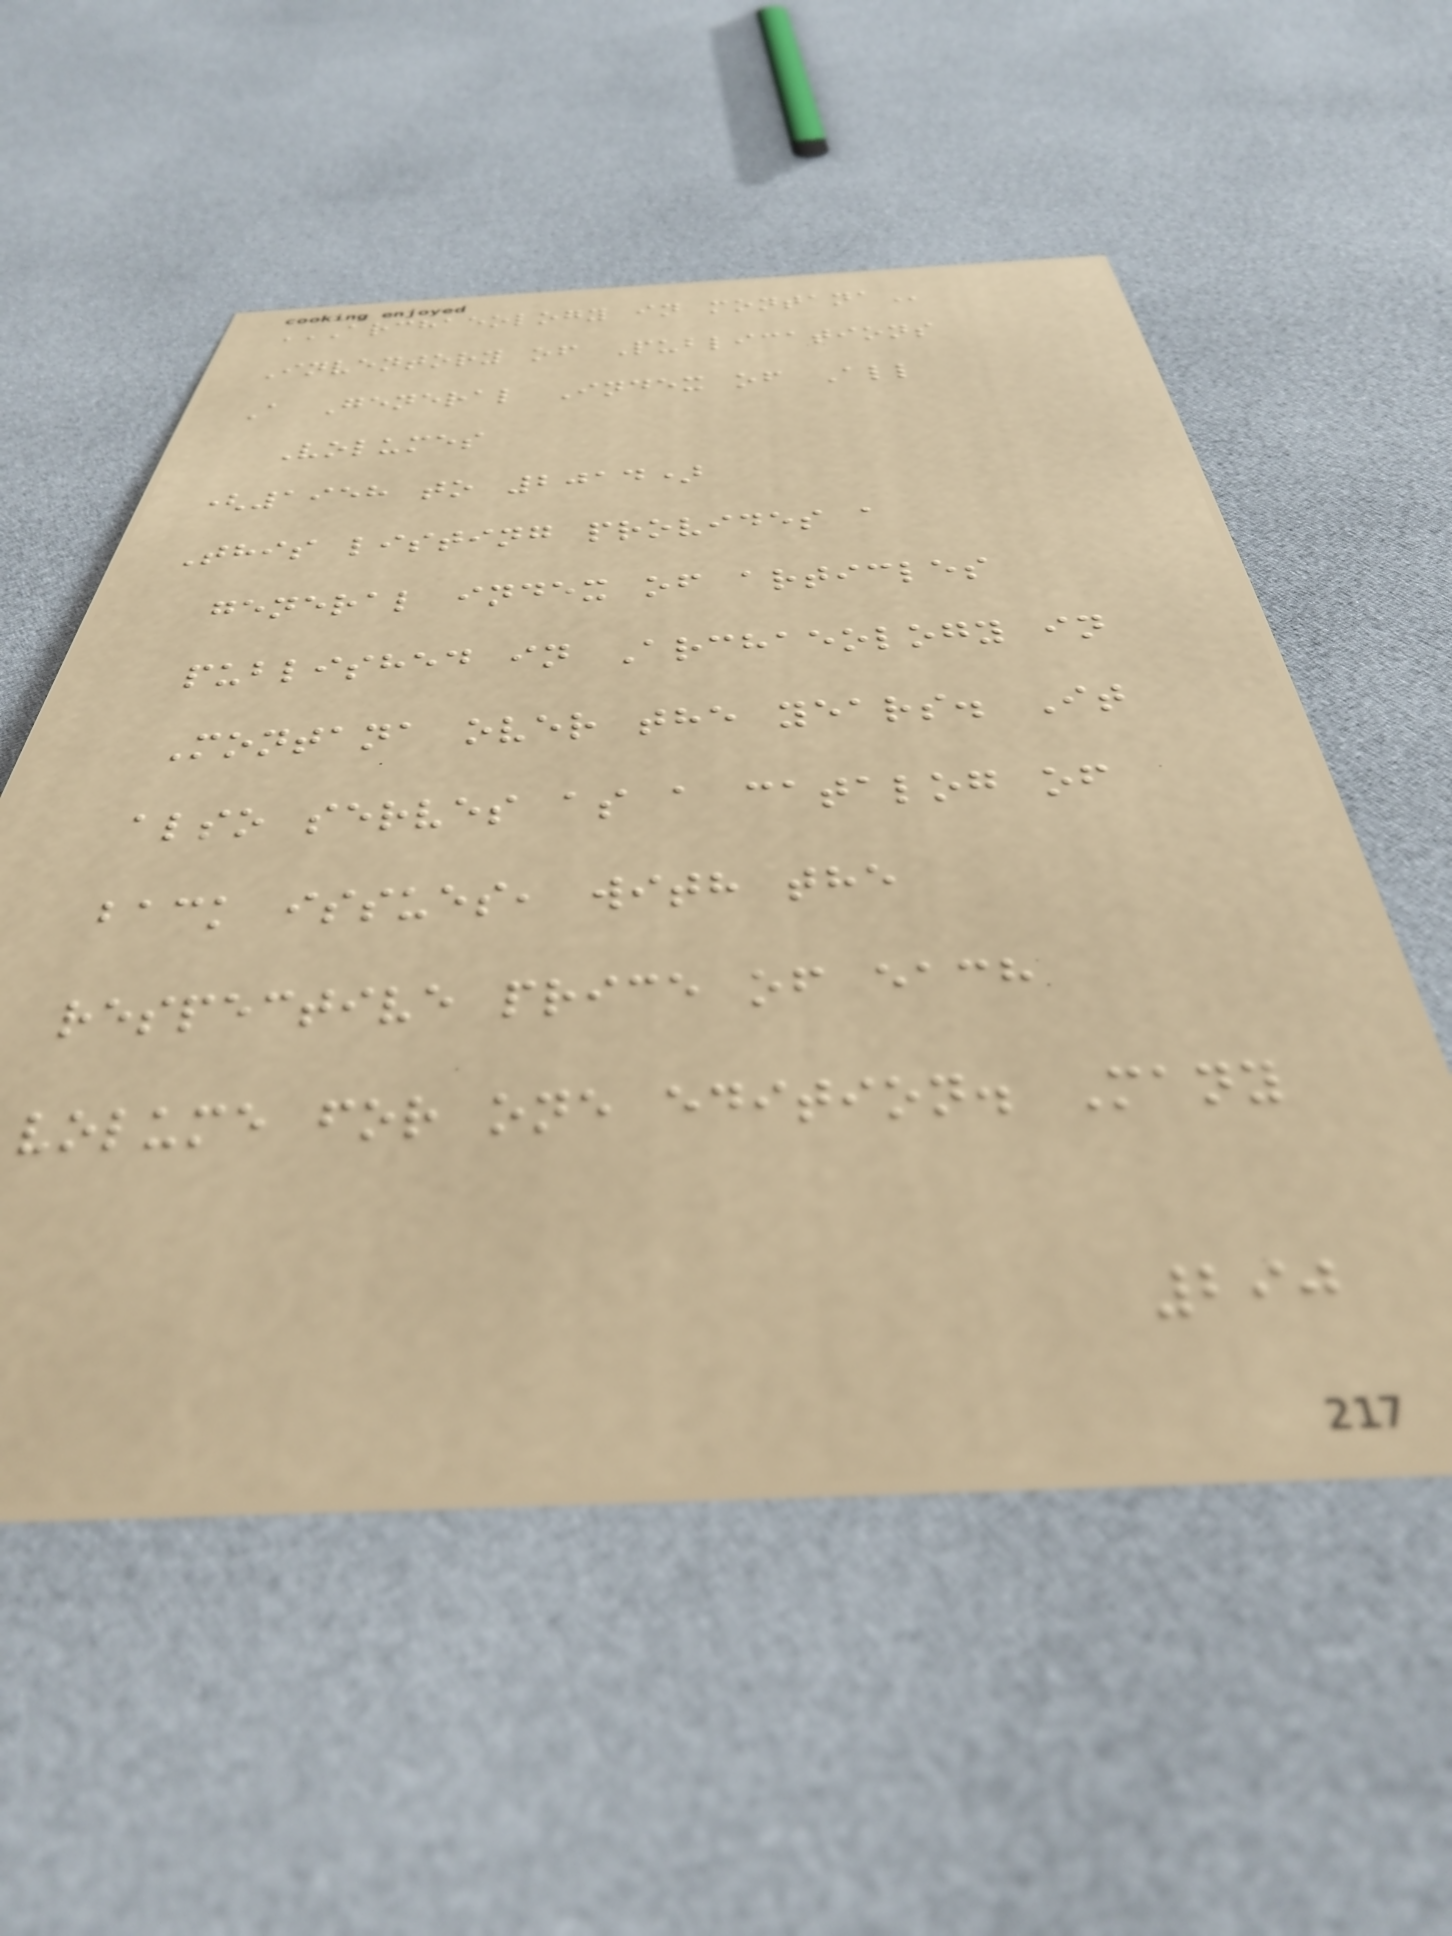ARCHAEOLOGY IN MONTANA
Inventory of Publications
A General Index of All
Volumes
(1958 to 2014)
This listing provides a
general index of articles
published in Archaeology in
Montana over the years. It
also serves as a catalog of
back issues, with the
respective price of each
volume for one edition. Many
290
